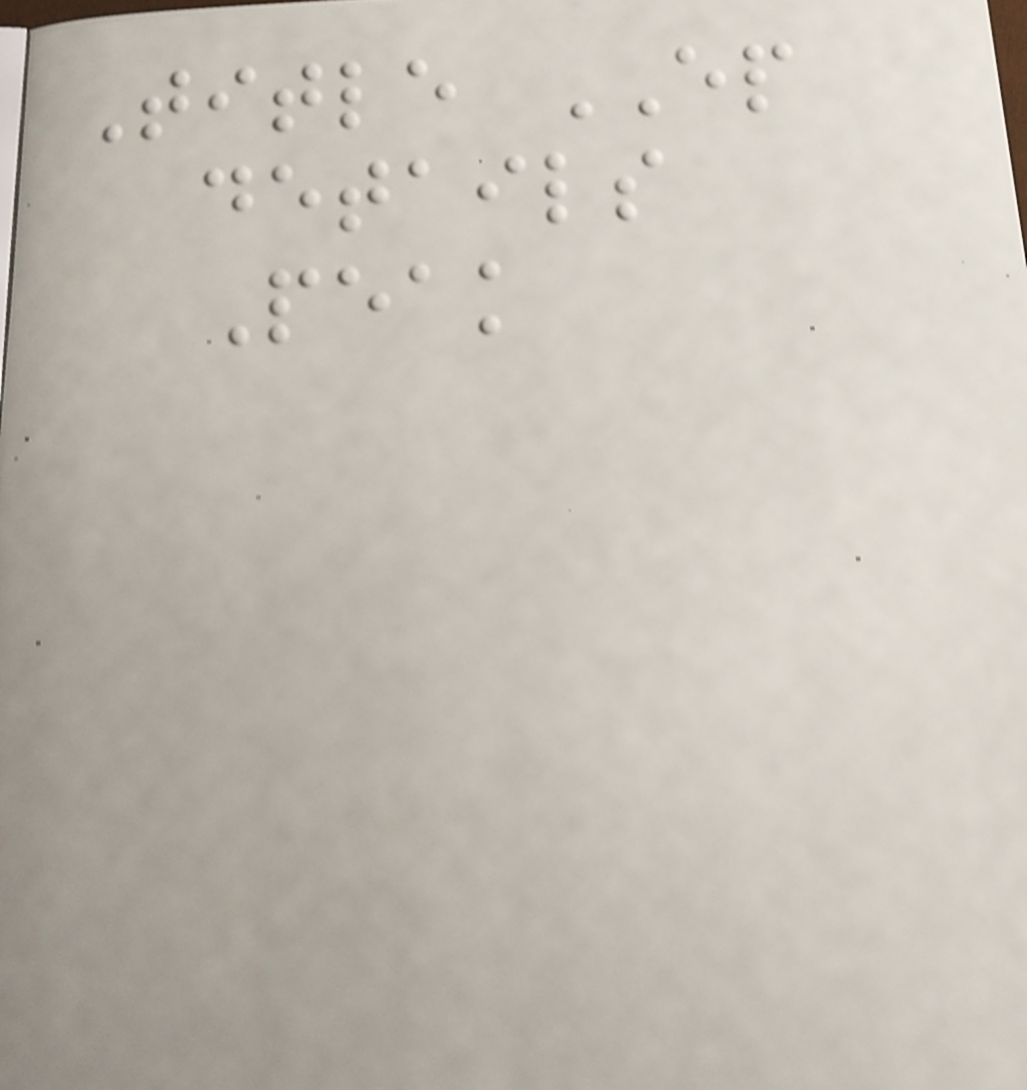Title EP
details
Peak
